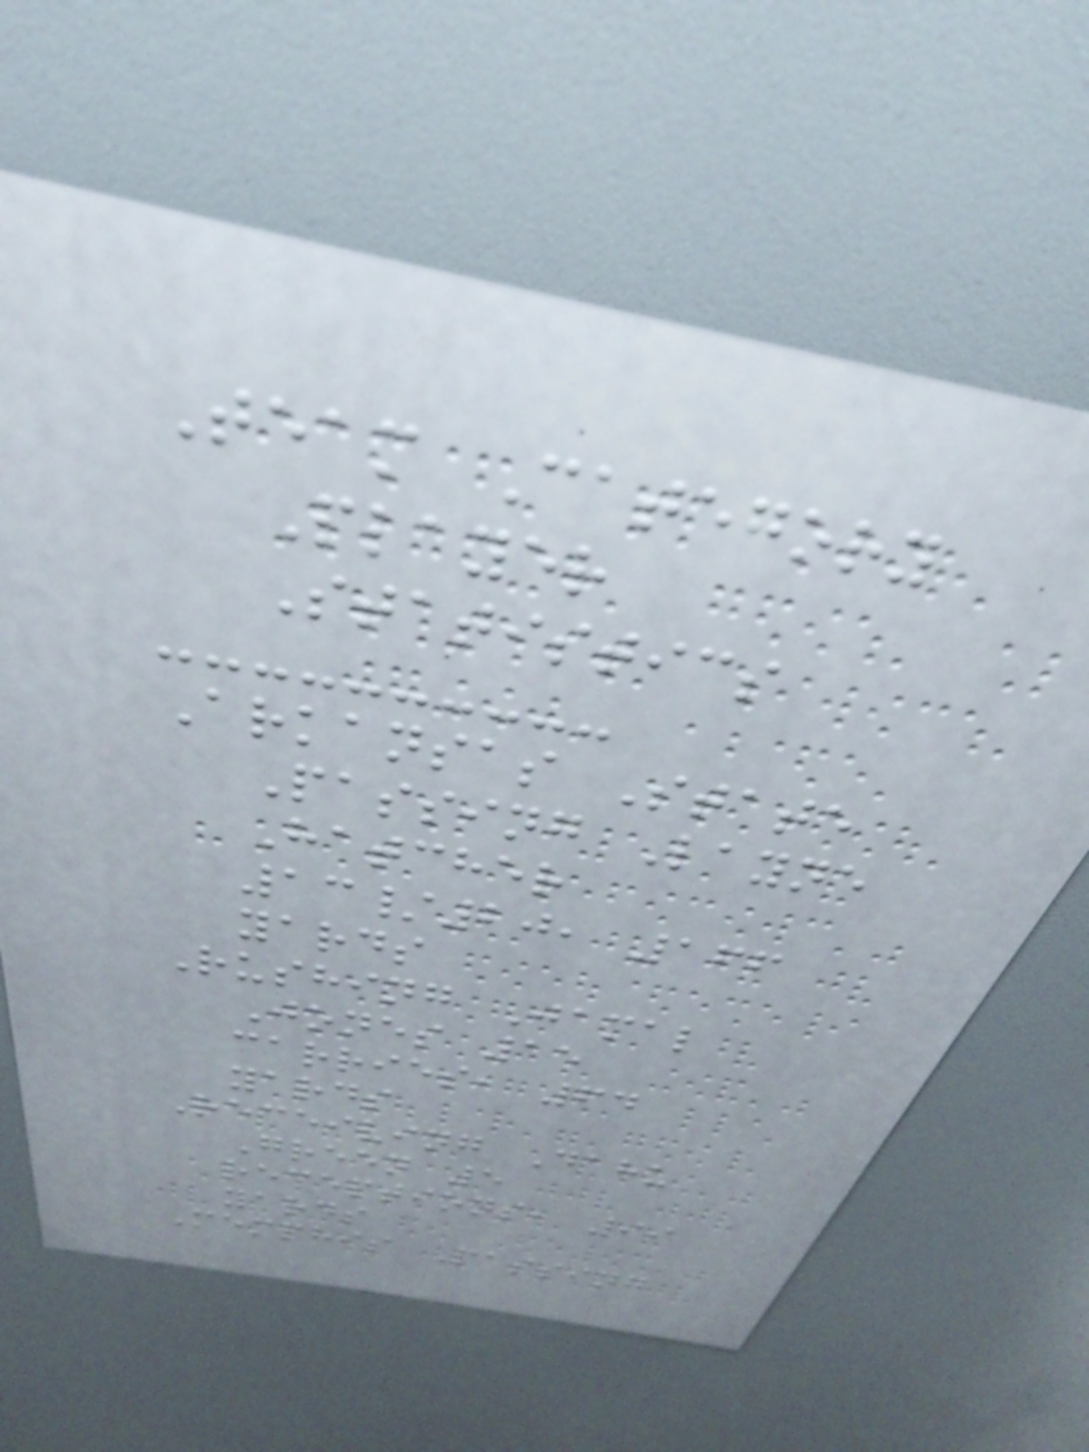Team Category
Player
Statistics
Arkansas State
Passing Layne
Hatcher
13/20, 166
yards
Rushing Jamal
Jones 15
carries, 64
yards
Receiving Dahu
Green 5
receptions, 99
yards
Memphis Passing
